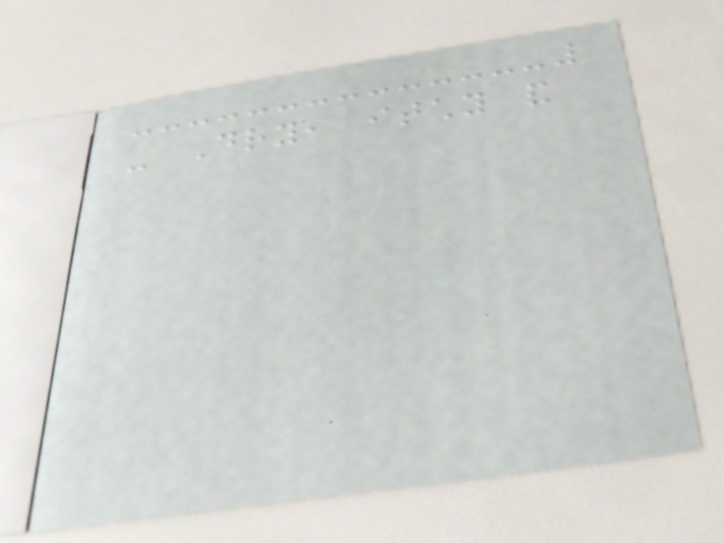- Dry, itchy and
